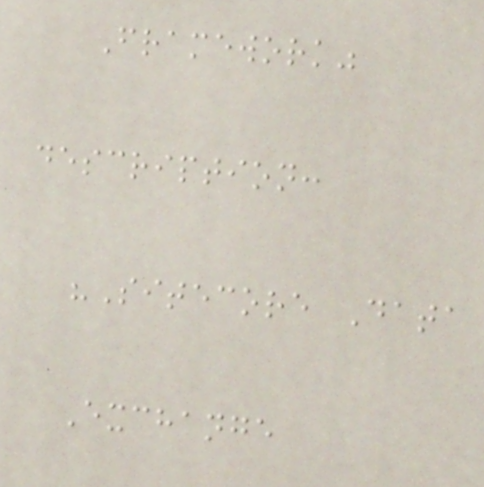Framework"
description:
"Sitecore Data
Exchange
